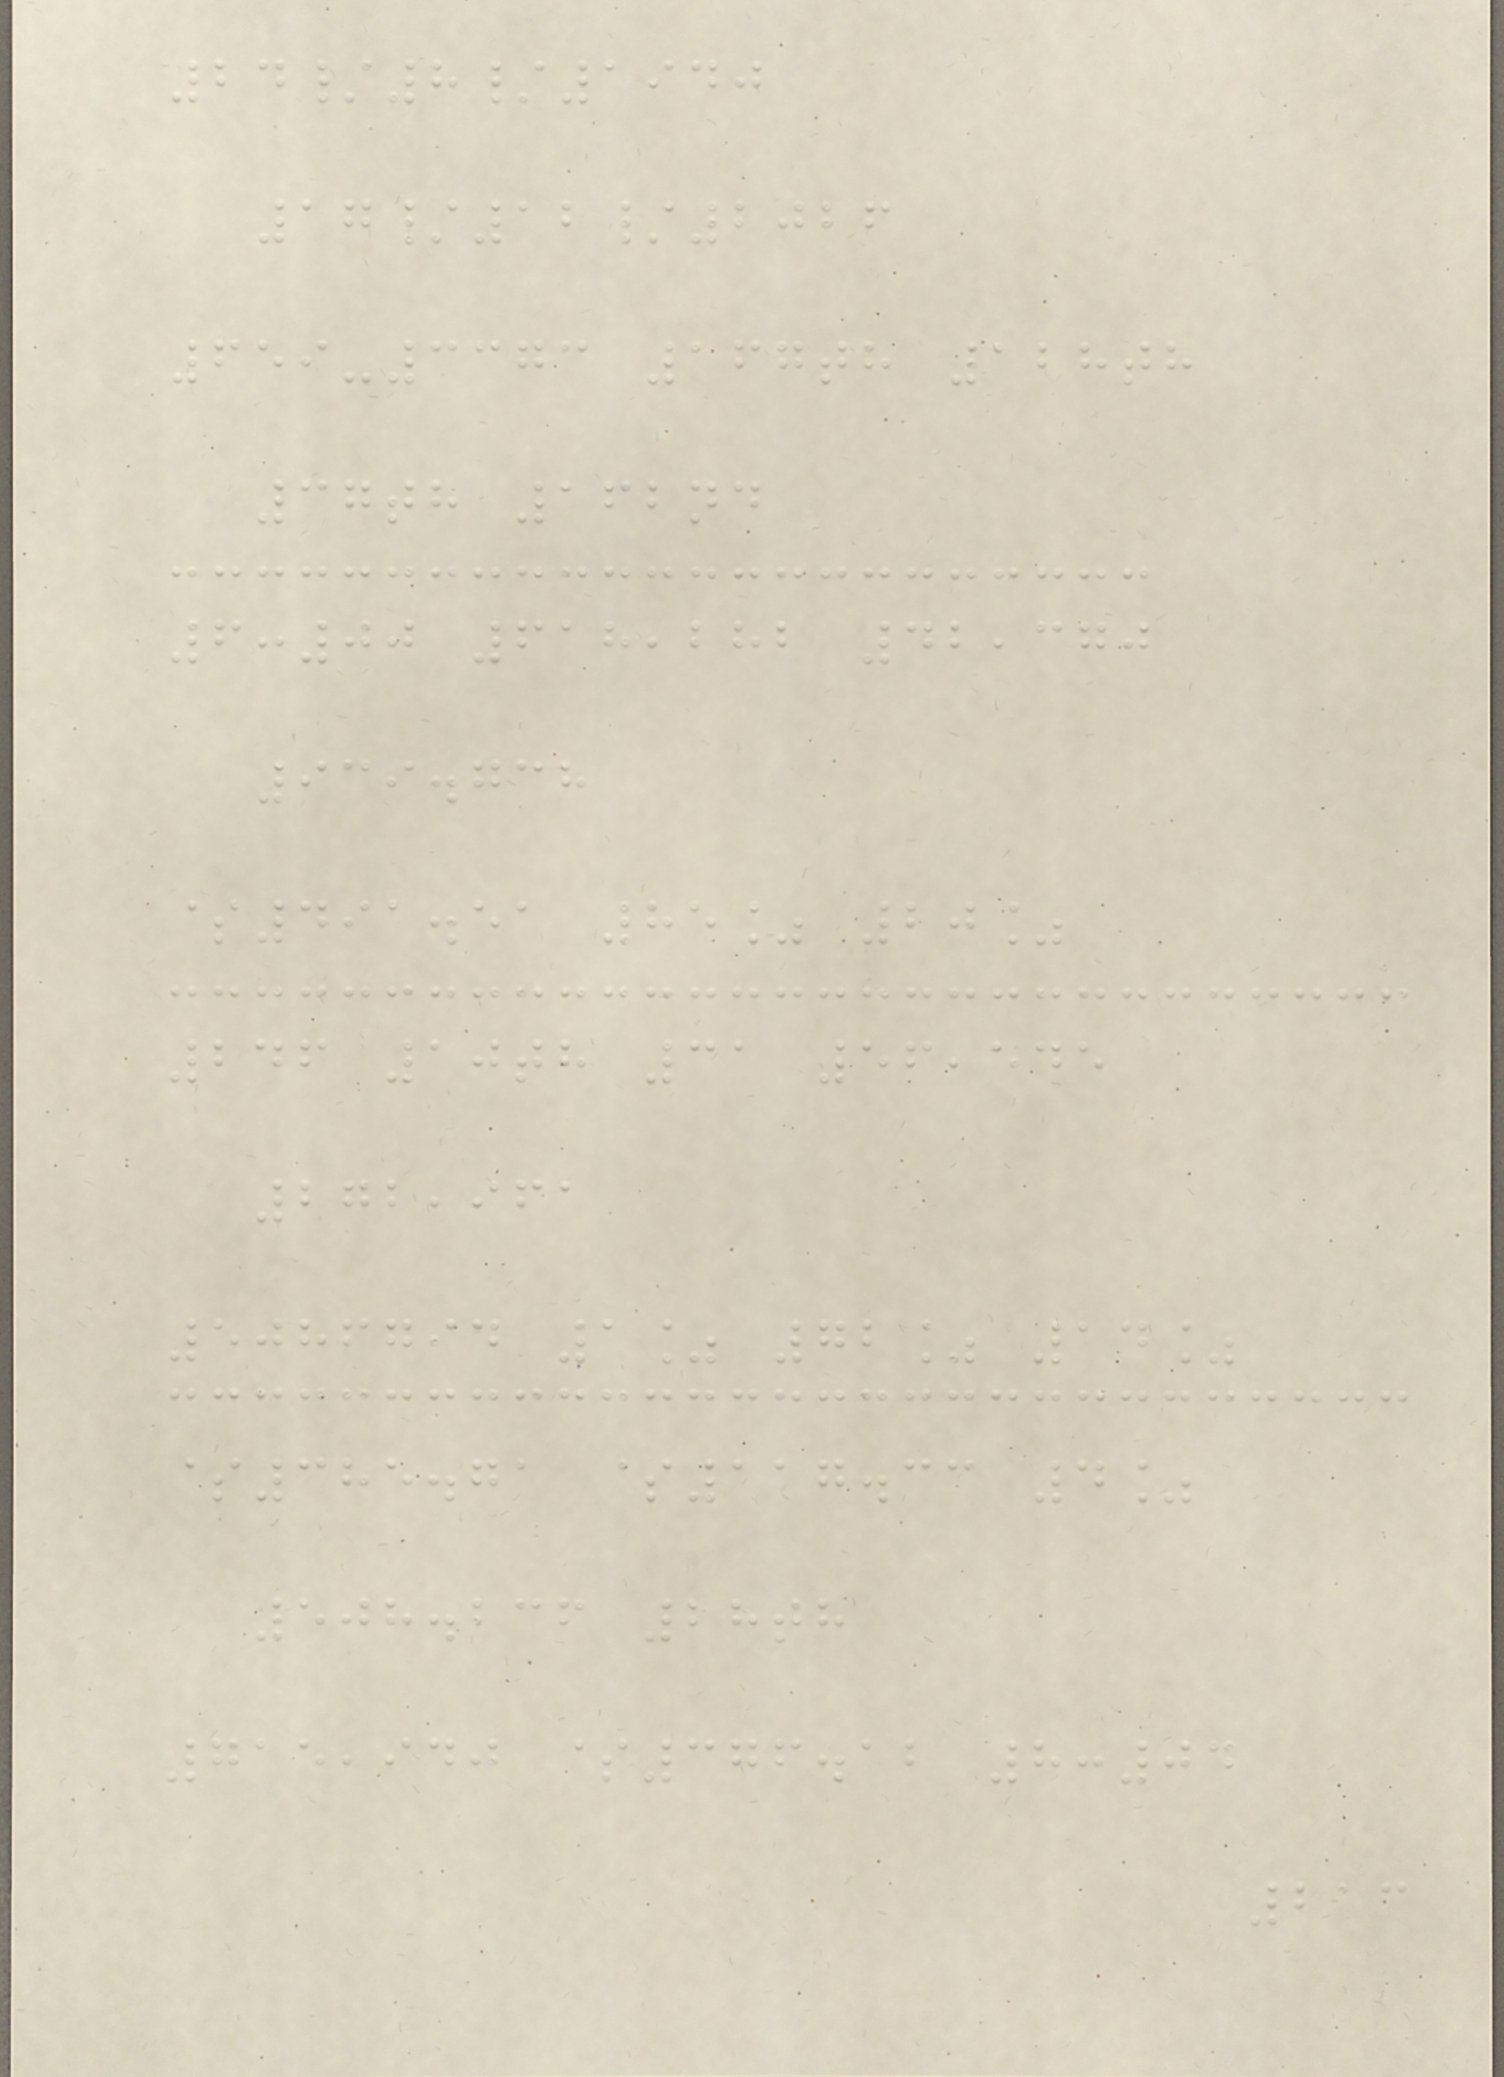24/8/1940
17/12/2026
659-3373 167th 128th
37th 162nd
6:00 618,282 42,370
939.738
$491.51 85% 20%
246 10th 31 56,545
272,961
5086794 1% 72% 14%
$385.71 $117.33 4%
508.236 28th
715,940 $376.12 8:04
213
